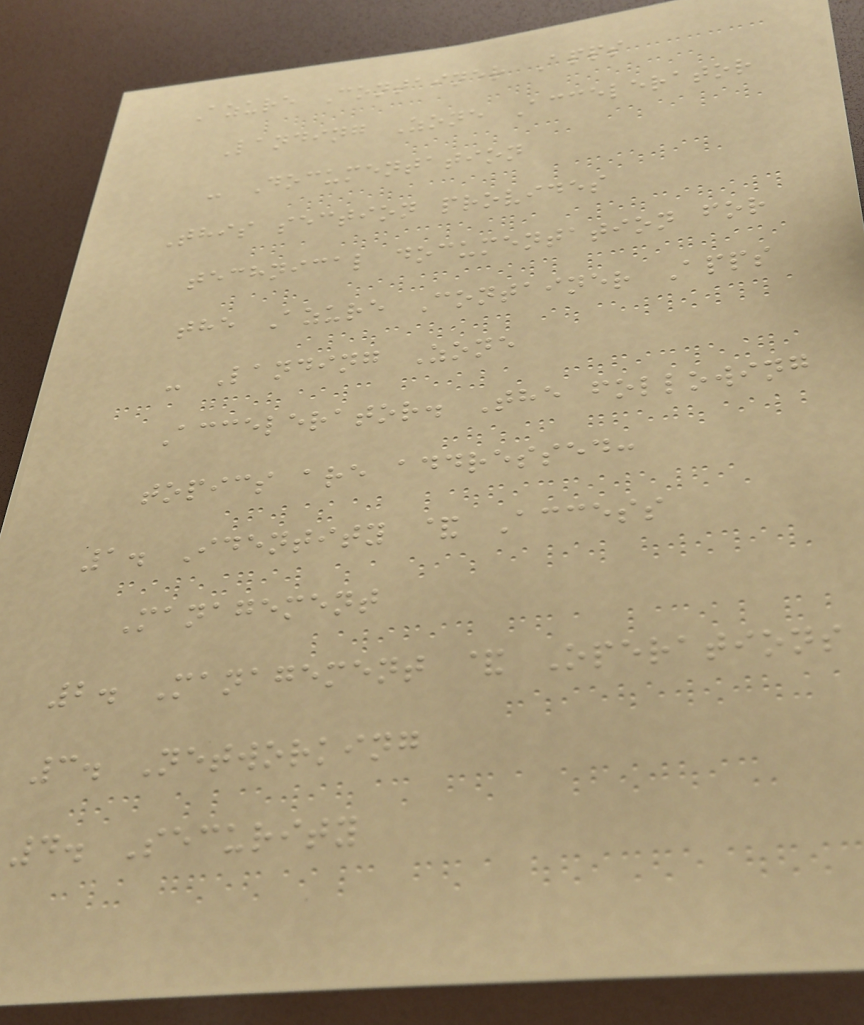Azure Container Apps
Landing Zone Accelerator
- Documentation
This section provides
technical documentation for
the Azure Container Apps
- Landing Zone
Accelerator. The following
topics are addressed:
1. Identity & Access
Management
2. Management & Operations
3. Networking
4. Security
